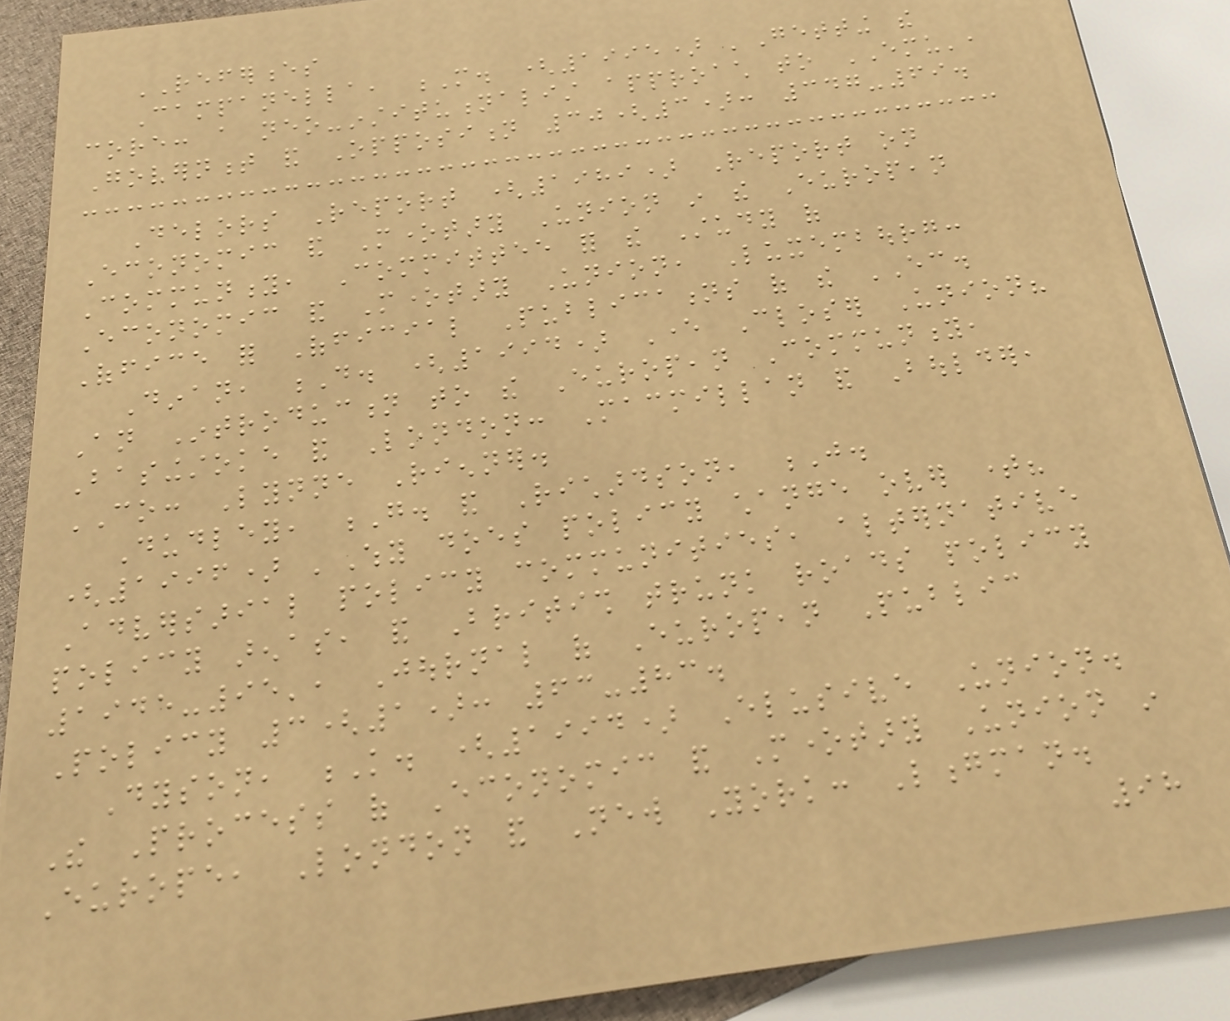REFERENCES
Campanella, M. (1995) 'Getting the
core: a neo-institutionalist approach to EMU',
Government and Opposition 30(3): 347-69.
Delors Report (1989) Report on
Economic and Monetary Union in the European
Community, Committee for the Study of
Economic and Monetary Union, Luxembourg:
Office for Official Publications of the EC.
Dinan, D. (1994) Ever Closer Union?
An Introduction to the European Community,
Basingstoke and London: Macmillan and Boulder,
CO: Lynne Rienner.
Dudley, G. and Richardson, J.
(1996) 'Why does policy change over time?
Adversarial policy communities, alternative
policy arenas, and British trunk roads policy
1945-95', Journal of European Public
Policy 3(1): 63-83.
Dyson, K. (1994) Elusive Union.
The Process of Economic and Monetary Union in
Europe, London and New York: Longman.
98
